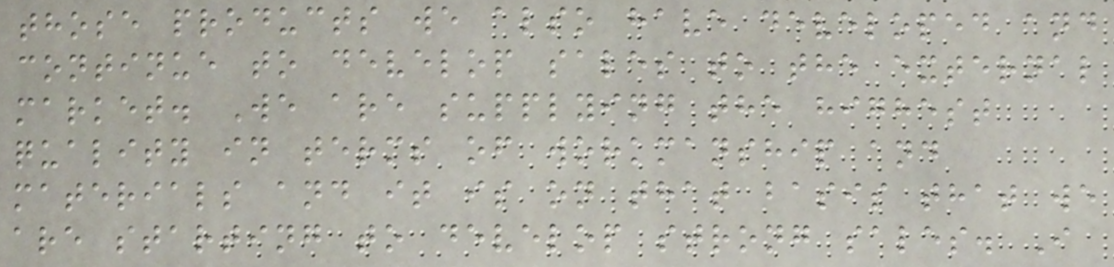those products we also have developed and
continue to develop sales to the external
market. We are supplying the highest
quality in terms of workmanship and
materials and it is on that basis that we
are starting to develop strong sales. I
